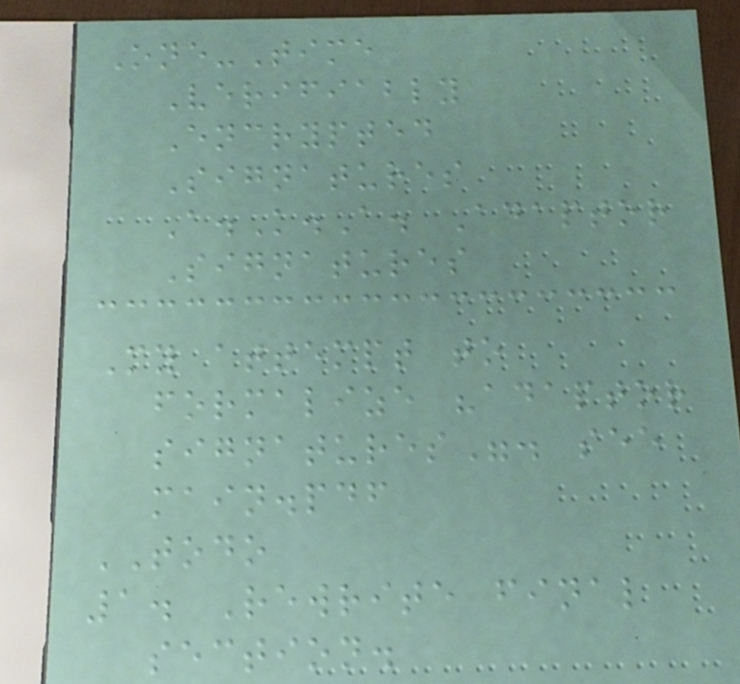One-Time
Verifiably
Encrypted
Signatures
A.K.A. Adaptor
Signatures
My attempt to
formalize "adaptor
signatures". see
main.pdf
TODO
1. Rewrite final
section.
